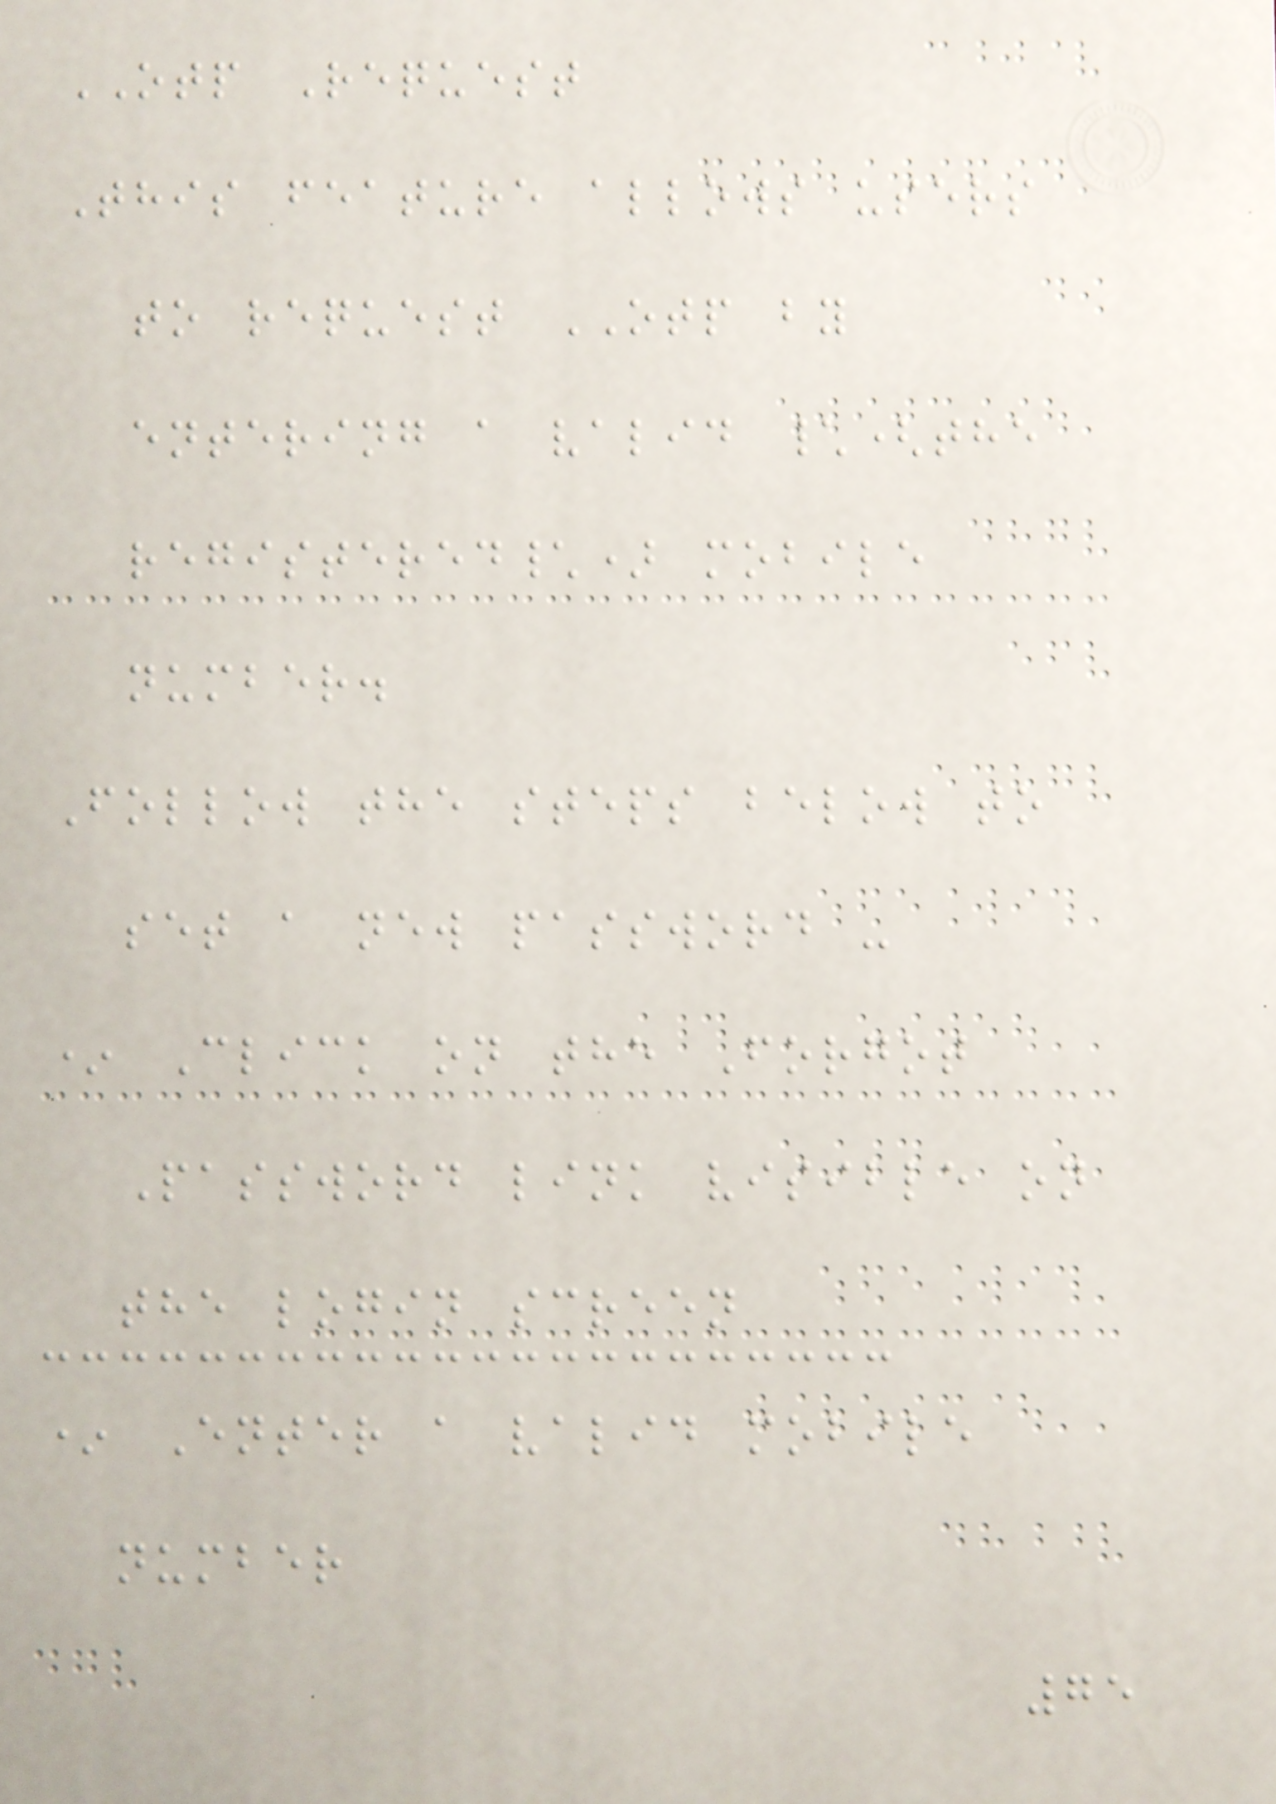OTP Request
This feature allows users
to request OTP by
entering a valid \(the
registered\) mobile
number.
Follow the steps below to
set a new password -
* Click on the Forgot
Password link visible on
the login screen
* Enter a valid mobile
number
75
